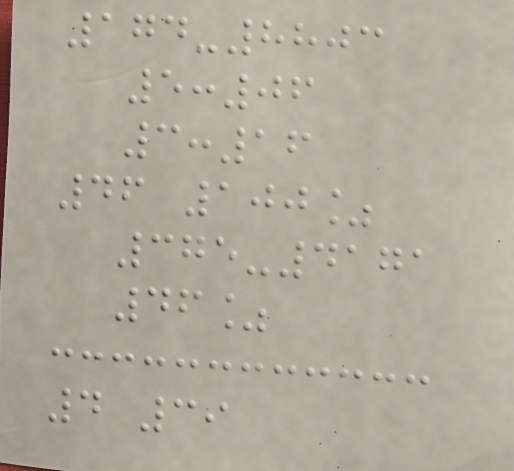174-8803
5:06
3:16
46 100%
375-4171
46%
4 39
